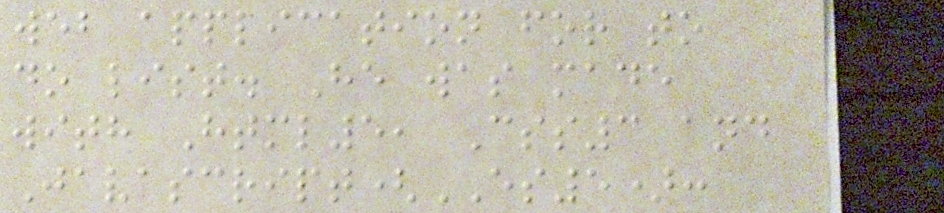web application for to
do list. He was made
with Html5, Css3 and
Javascript(ES5):
